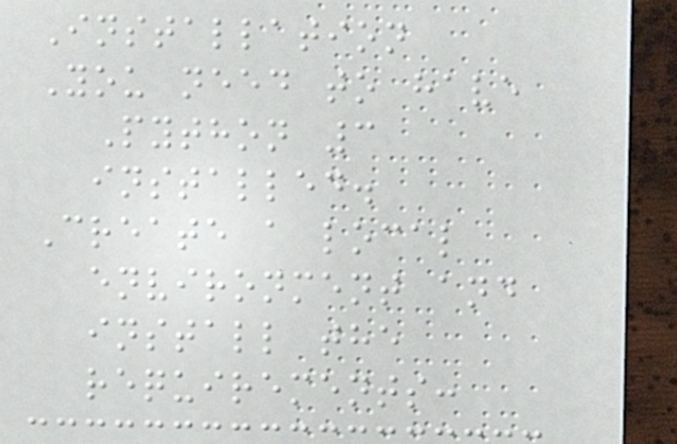Installation
You need to have
Python 3
installed.
Create a local
environment and
install the
requirements:
